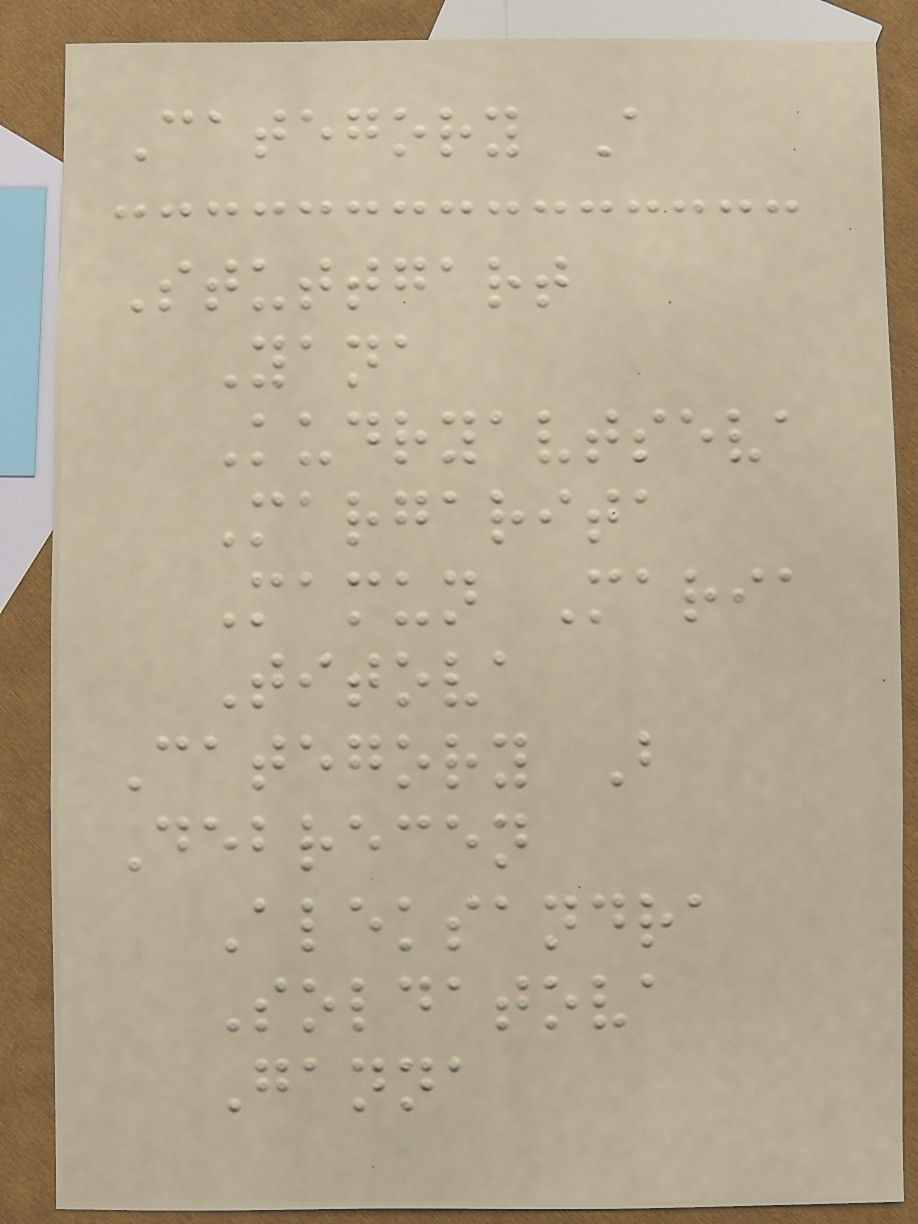Category A
Stuttgart
Yana
Kudryavtseva
Margarita
Mamun Maria
Titova
Category B
Debrecen
Aleksandra
Soldatova
Ganna
